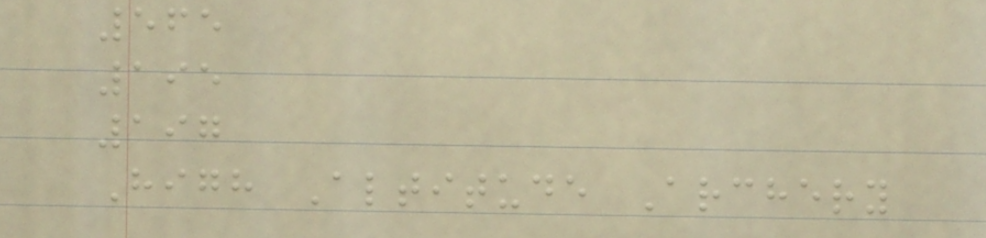565
195
197
High Altitude Archery
